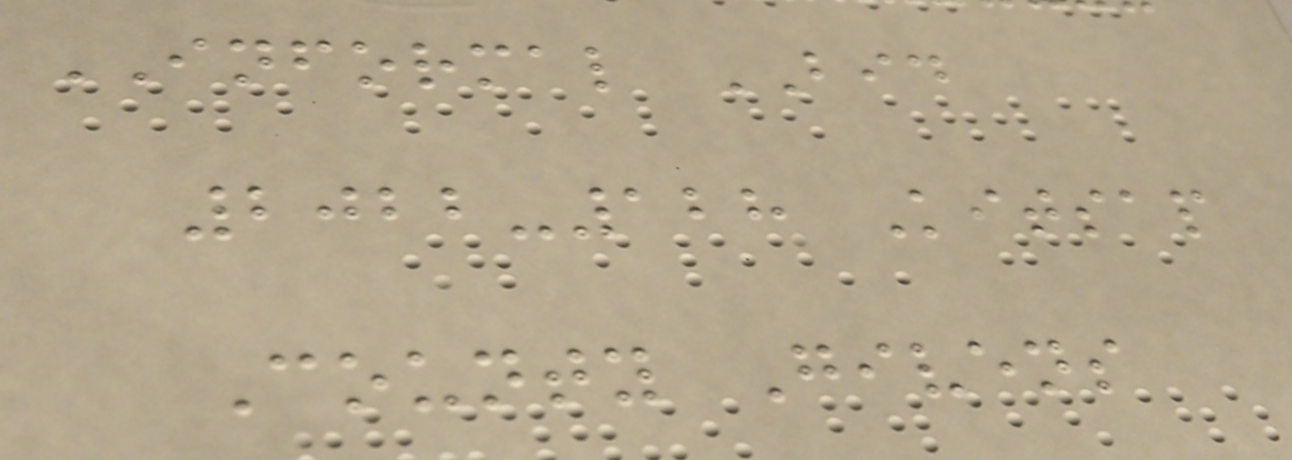INFORMAL BID
2022-128 Kitsap
County Givens
